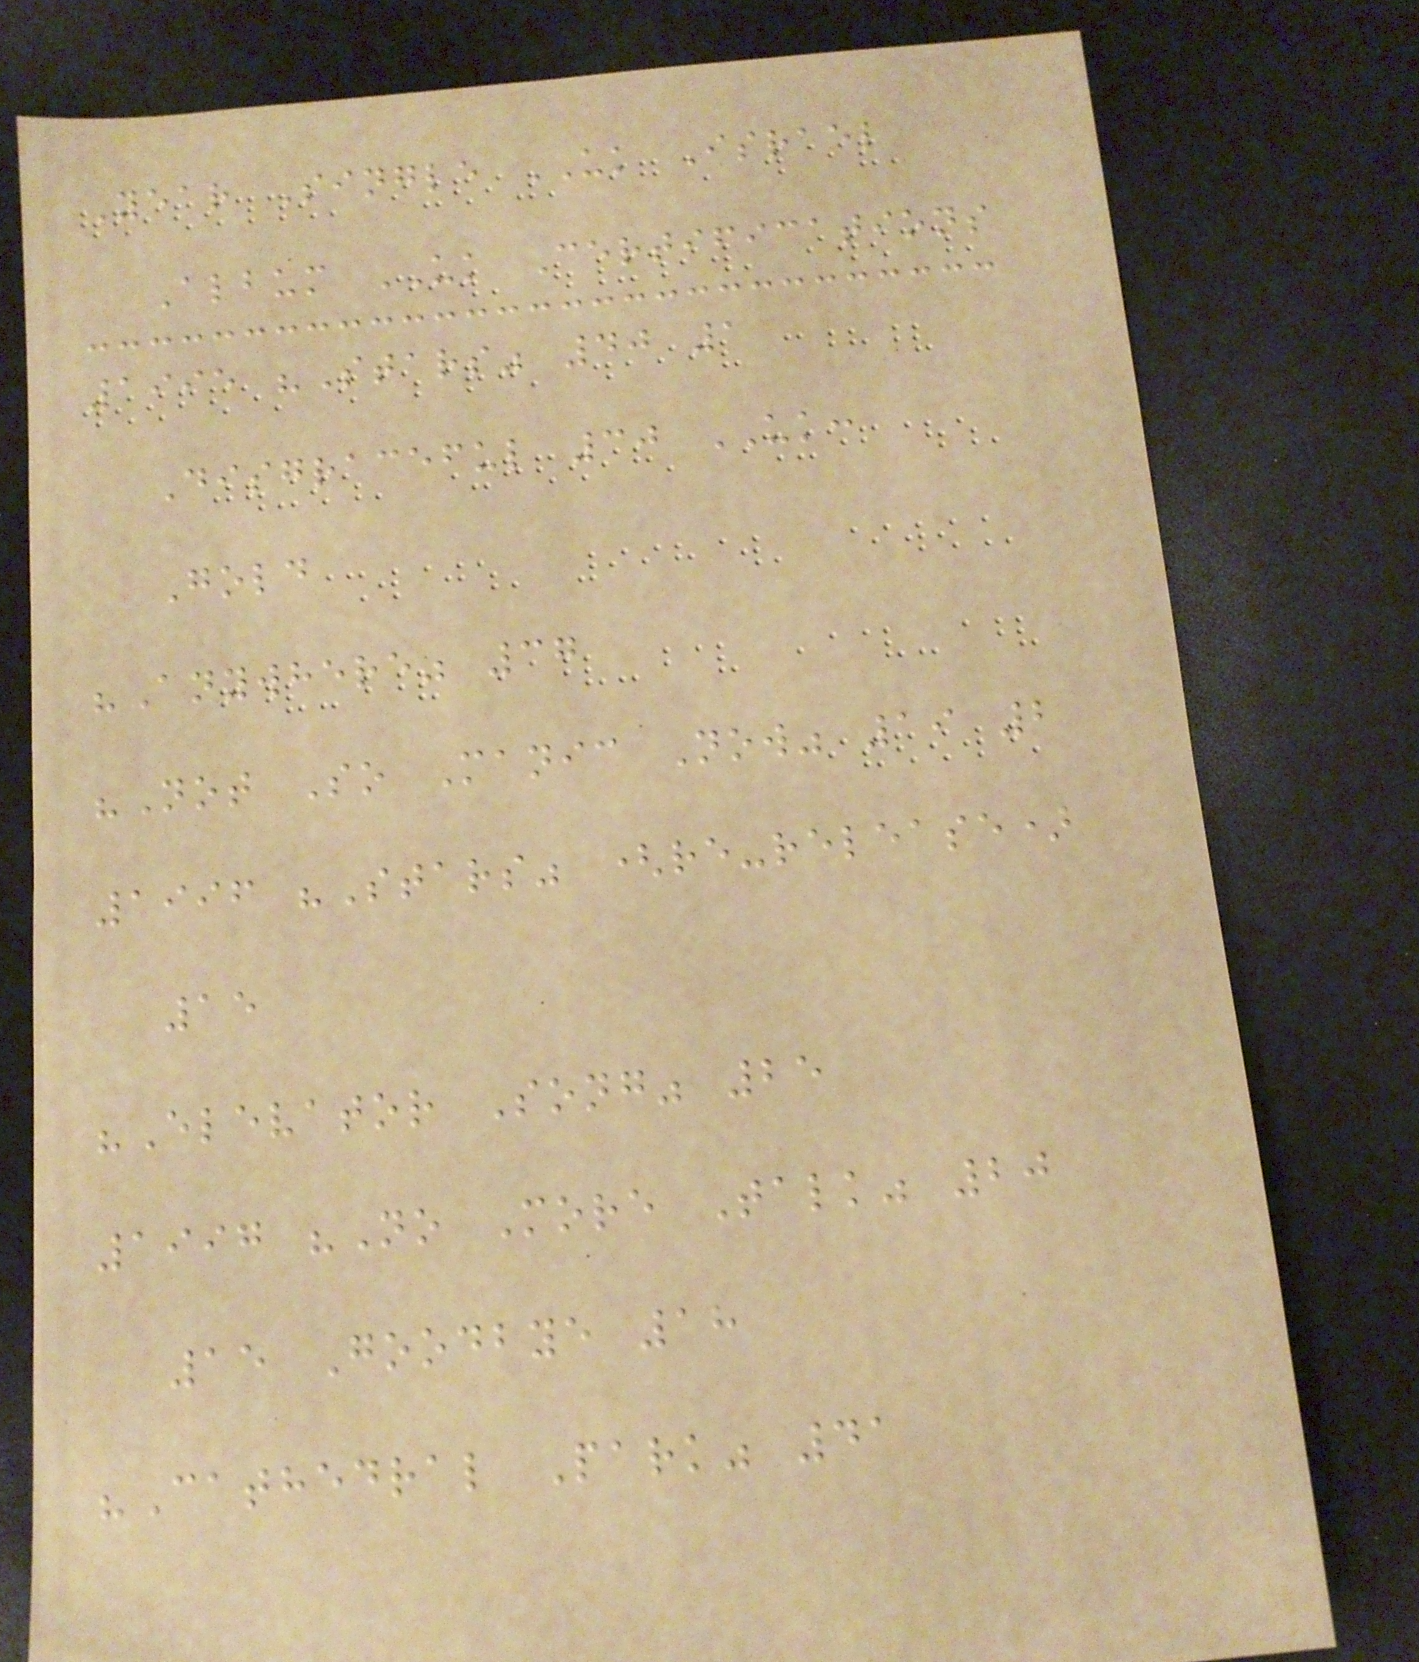Year Single UK Israel
Album UK Certifications
1995 "Stars" 40 1
Disgraceful 30 UK:
Gold
"Anywhere" 37
"Not So Manic Now" 19 2
1996 "Stars" (re-release)
15
"Elevator Song" 25
1997 "No More Talk" 20
15 Goodbye 18
"Cathedral Park" 41
